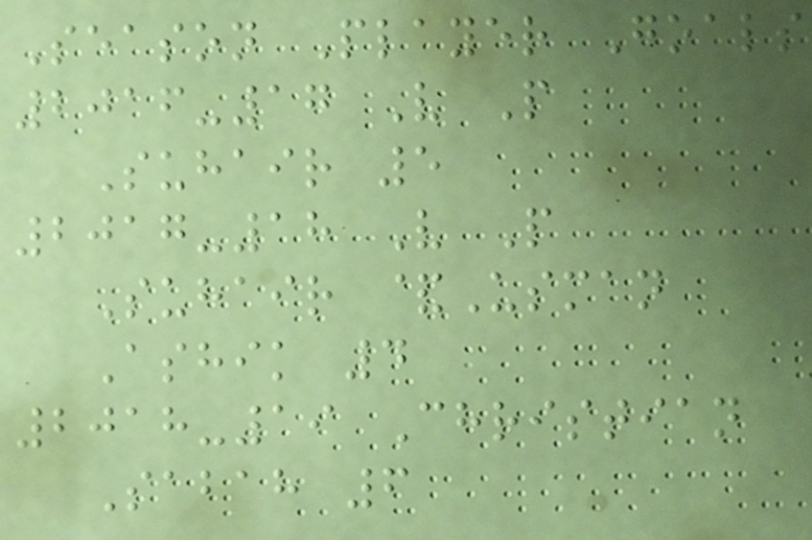Season Player Goals
2016-17 V P
Suhair 5
2017-18 V P
Suhair &Usman
Ashik 4
2018-19 Christian
Sabah 6
